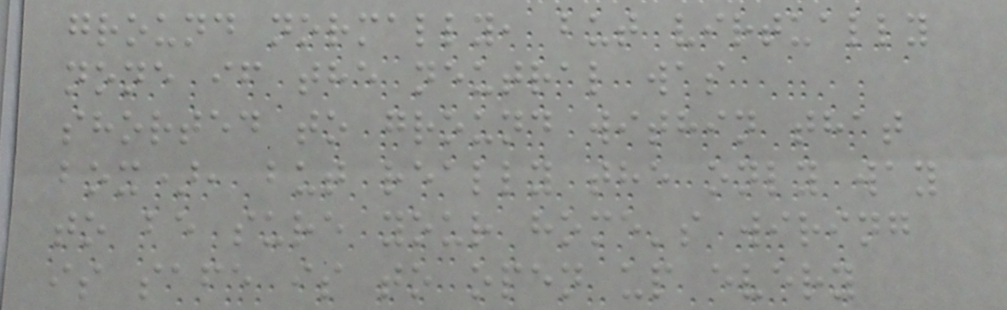ground normally, but virtually
none if the neutral was
shorted to ground within that
box), but really the only way
to be sure your home's wiring
is safe is to open up every
